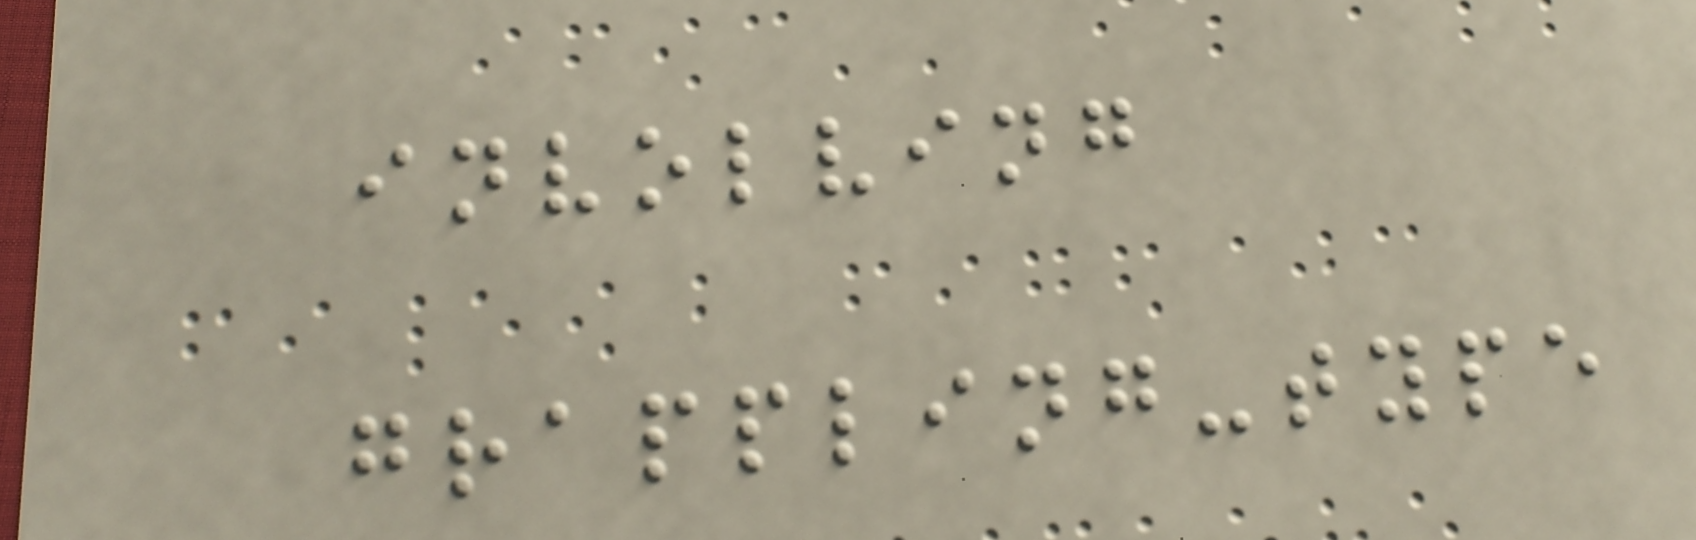involving
grappling-type
